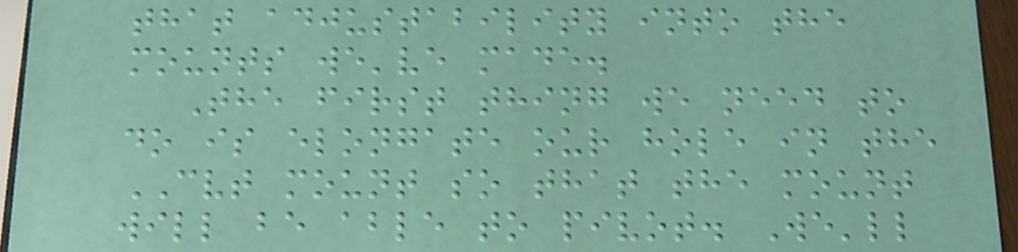that adjustability into the
mounts we've made.
The first thing we need to
do is elongate our hole in the
CVT mount so that the mount
will be able to pivot. We'll
